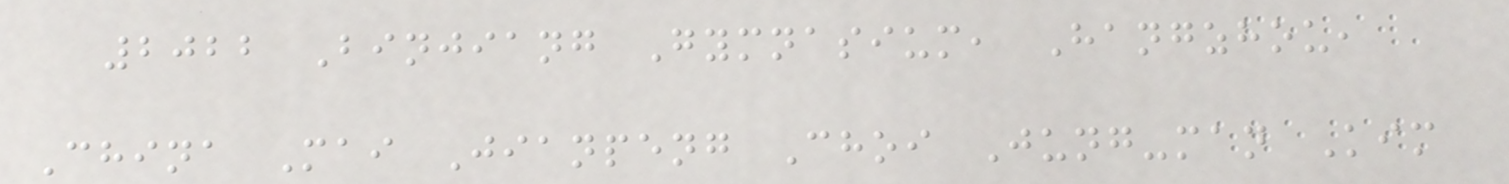2022 Binjiang Gymnasium, Hangzhou,
China Mai Jianpeng Choi Jung-man Kim
